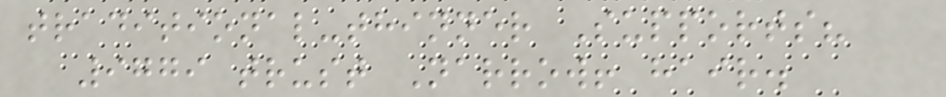traditional-thinner Supports?
9779 trust Narrow! hair.
